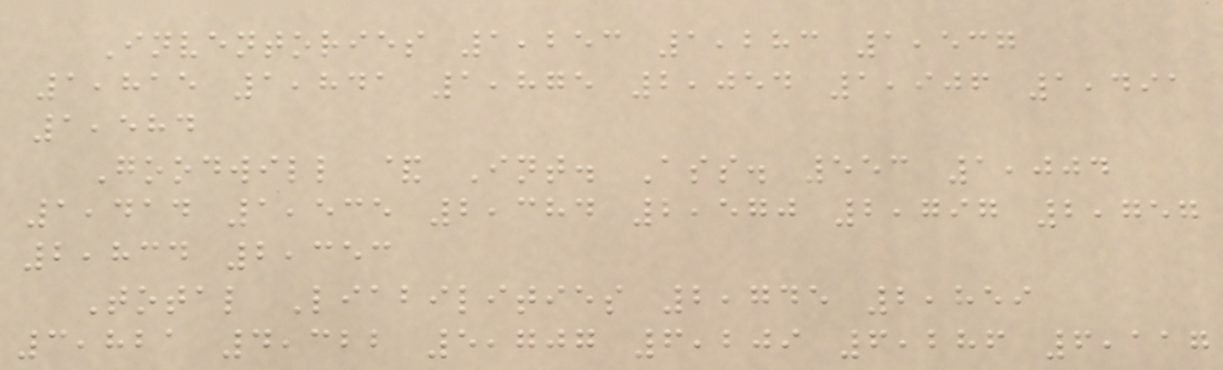Inventories 1,253 1,283 1,537
1,815 1,841 1,875 2,054 1,906 1,491
1,584
Goodwill & Int. Ass. 553 1,004
1,414 1,535 2,384 2,570 2,797 2,757
2,834 2,353
Total Liabilities 2,745 2,859
3,821 4,322 5,707 6,209 6,286 6,117
